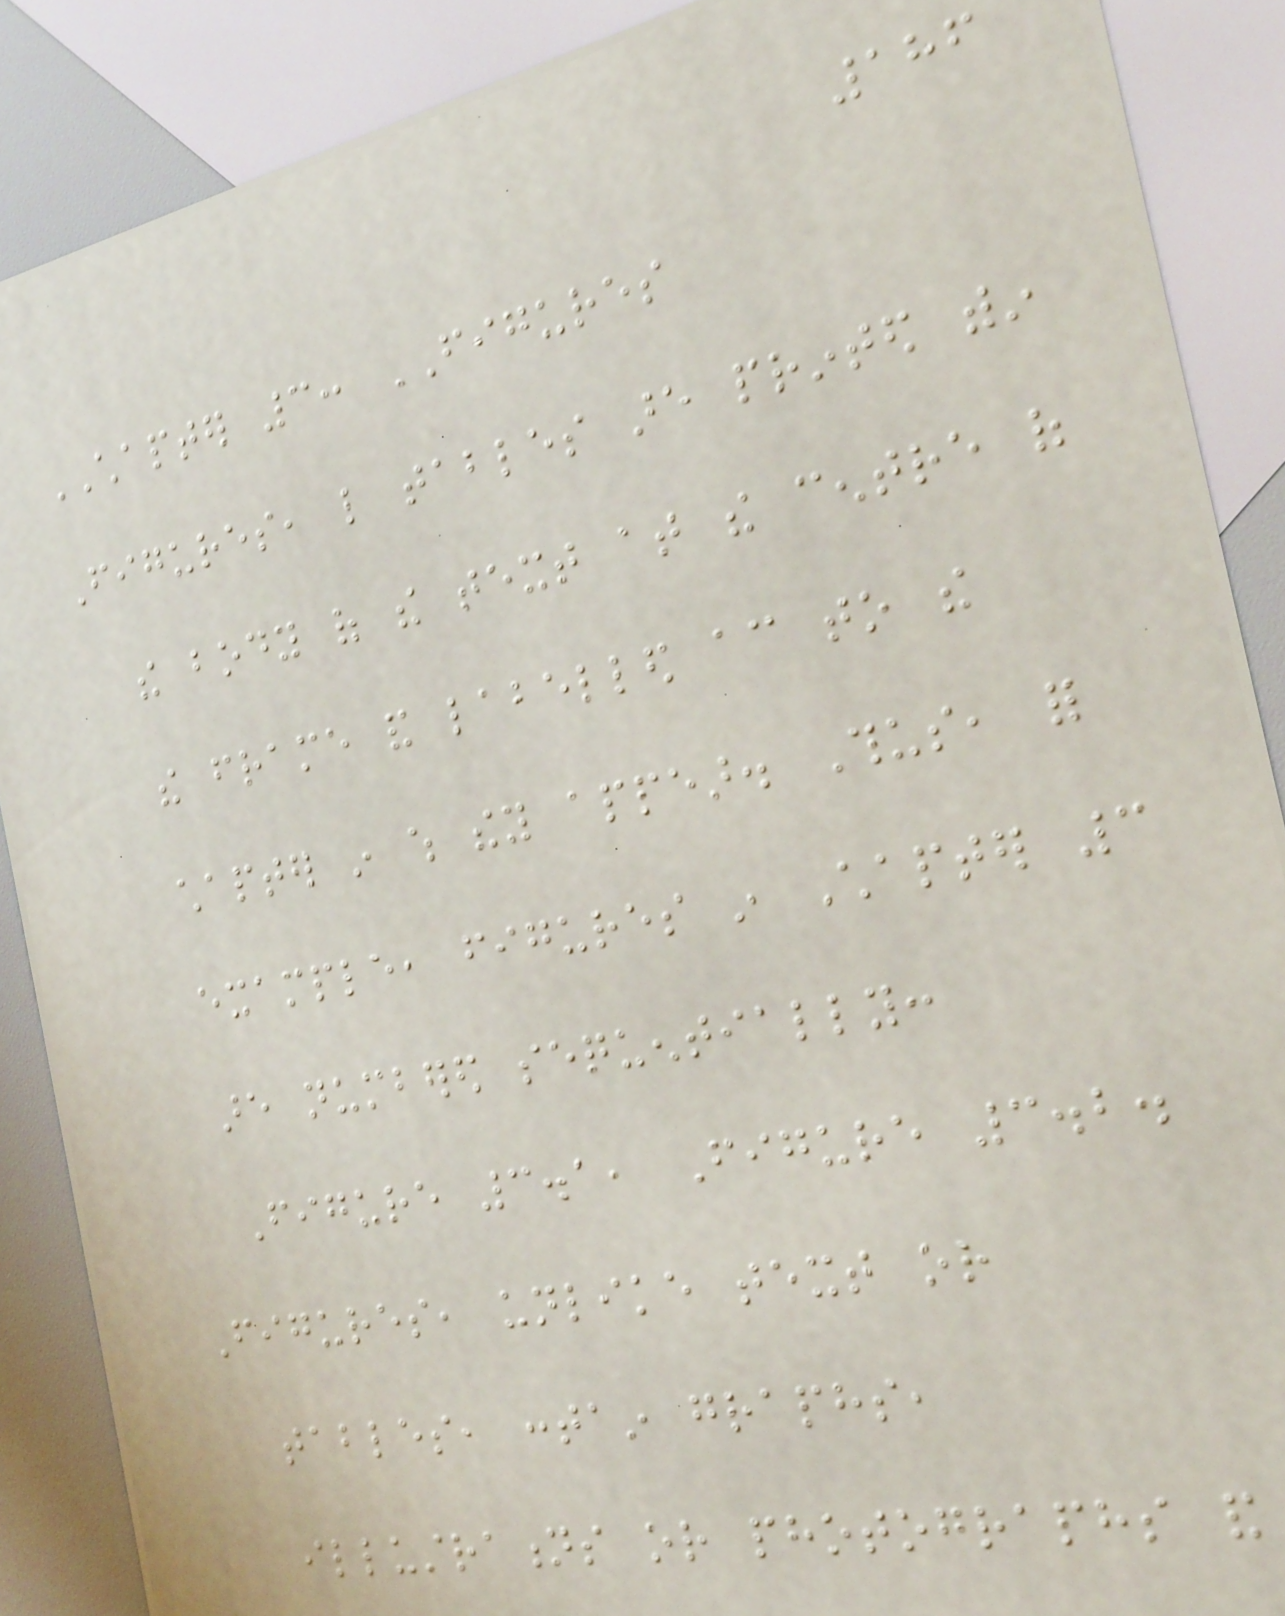186
CHAPTER 3: FIGURES
Figures, like tables are printed within
the body of the text at the centre of
the frame and labelled according to the
chapter in which they appear. Thus, for
example, figures in Chapter 3
are numbered sequentially:
Figure 3.1, Figure 3.2.
Figures, unlike text or
tables, contain graphs,
illustrations or photographs and
